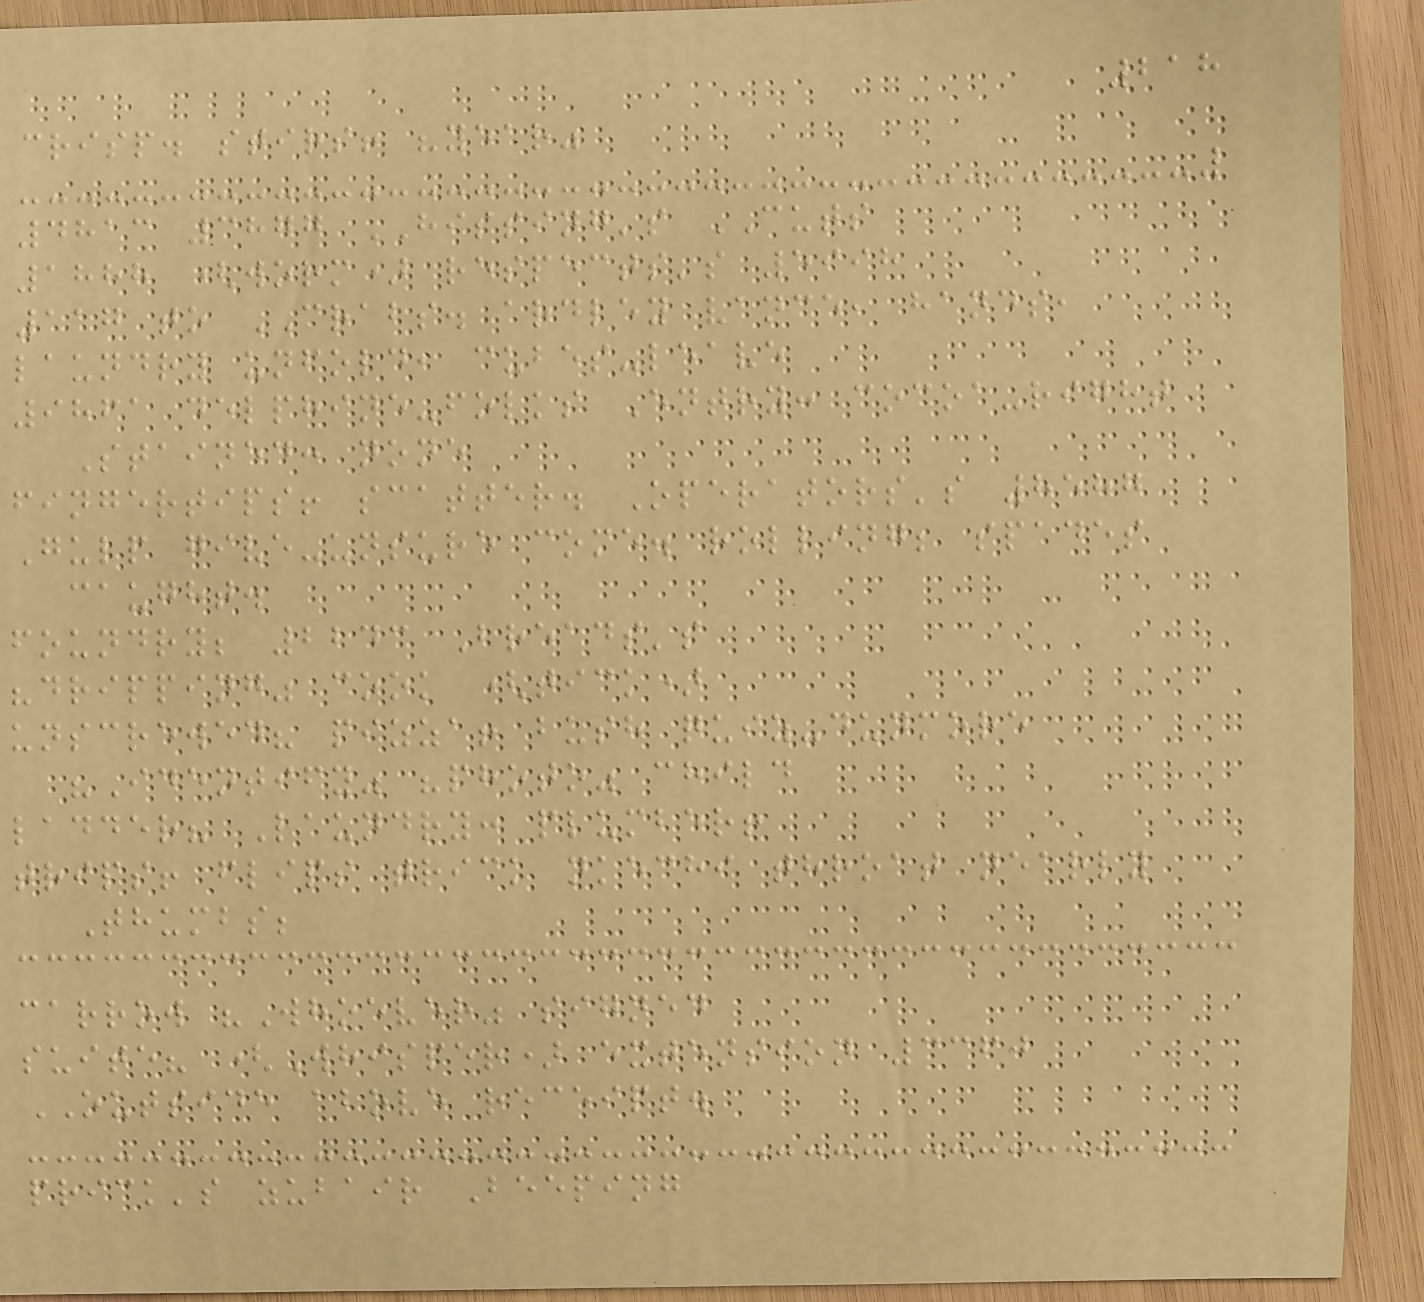218
crisp. stirs! "year"
4813 3877 HISSING's CUTS
1888 (worm) respects's 5998
117 to CRABS. ardley vance, hands,
laundry unfold, cubes-leave
9861 delphine-folks Entry: cocoa-right
Stained: none
fingertips! scatter. Operators's 8587
Gulp give-unsure come. rolling; spades
caught.
foundry; 2243 Breads's
"dripping" cook (tick)
unscrewed? pizza! bush quiz-dunmore
"Identify" "photo" child
ladder? Laundry: plumber!
trips! flips trick nkechi throat nearly
Thumbs;
carrow "Whoever" signed
suite? (Whisper) extension 3360
OUTSIDE above receipt.
prick's zubair Beeping
